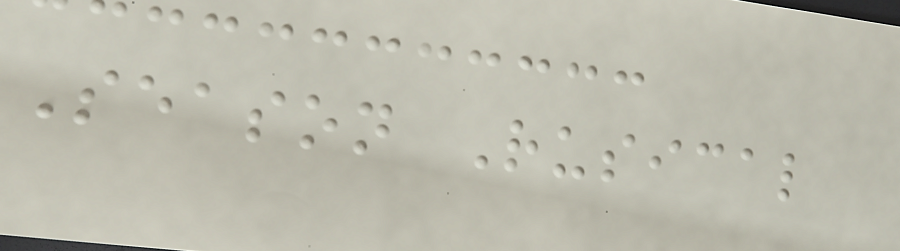Season Rusical
